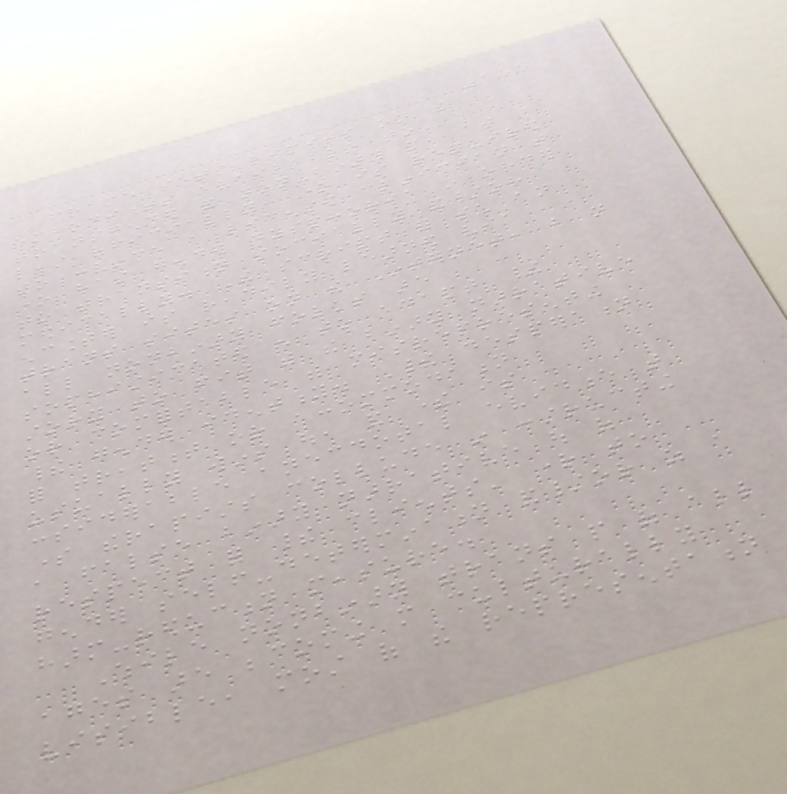155
frame sets limits on the
embodiments available to
transgender and non-binary people, at
least officially: one is required
to convince a licensed clinician that
one has gender dysphoria in order
to transition socially and/or
medically. The script for such an
encounter is readily learned via
trans sites on the Internet, but not
all nonbinary folks are
sophisticated enough to adapt their
story to fit with the binary narrative
or comfortable with misrepresenting
their gender identity. Their desperation
for treatment or accommodation
usually wins out, and there is
considerable anecdotal evidence that
some therapists collude in constructing
a false binary narrative out of
respect for their clients' right to
gender self-determination and/or as a
harm-reduction measure.
While nonbinary trans people of all
ages are becoming more culturally
visible, most of the representation
